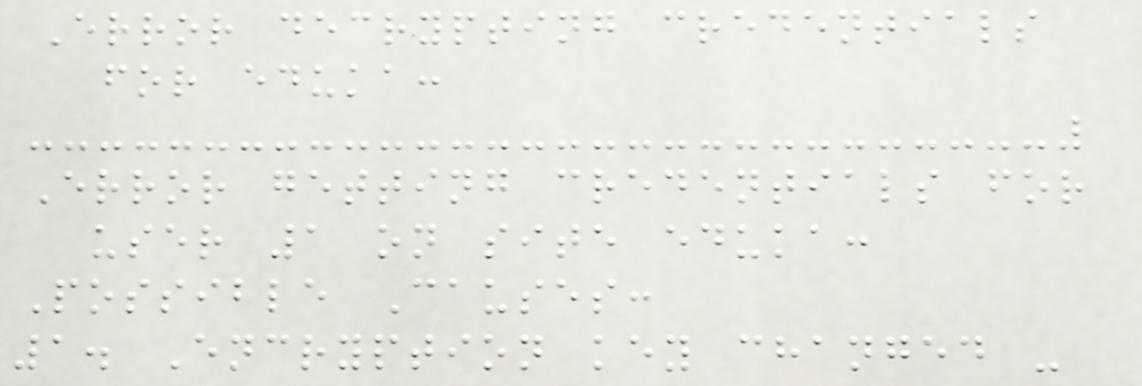Error decrypting credentials
for eduka:
Error getting credentials for
user 1 on site eduka:
Possible Causes:
1. Encryption key changed -
